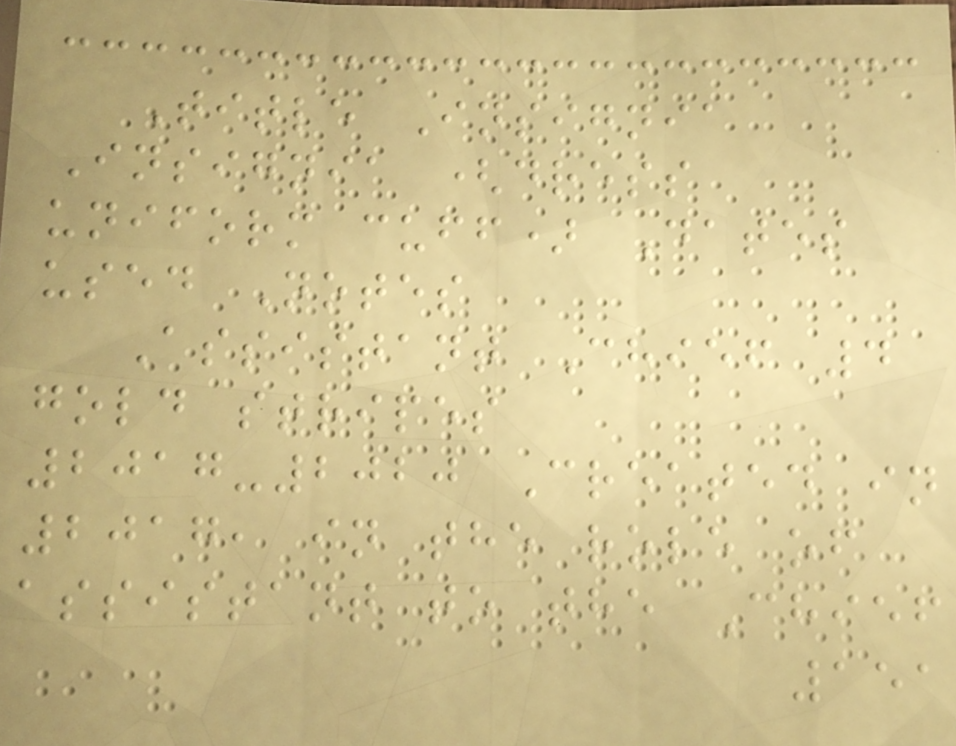Title Insignia
Insignia (dress
uniform cuff) Dates
used Notes
Assistant Chief 4
gold stripes
2017-2020 Created in
2017, in the role of
assistant to the Chief
151
